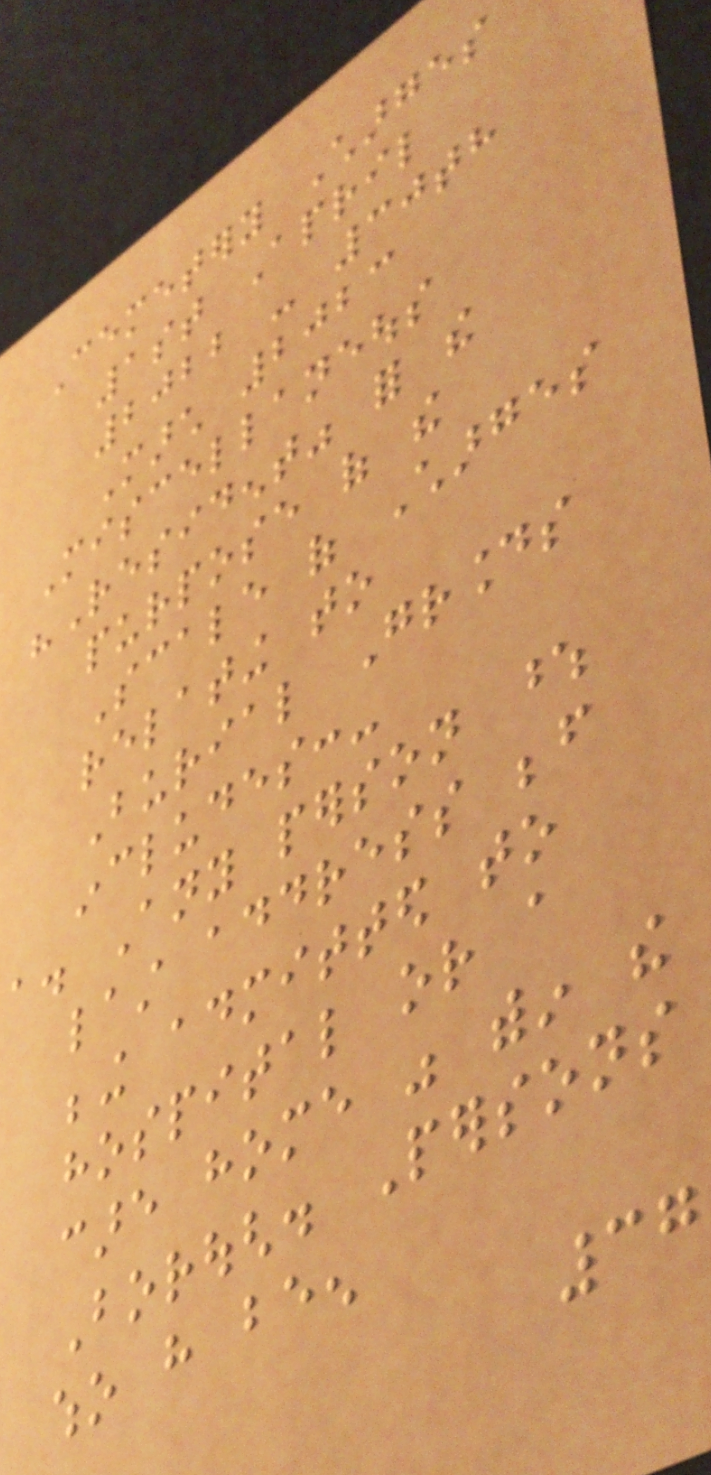Cemetery Charges
1st April
2022 - 30th
March 2023
Miscellaneous
"Resident" for the
purpose of the
Scale of Charges
relating to
Burial Grounds
includes:-
a. Any person whose
last address before
being admitted to
hospital or a
care home was within the
Borough. Persons
who have been
37
